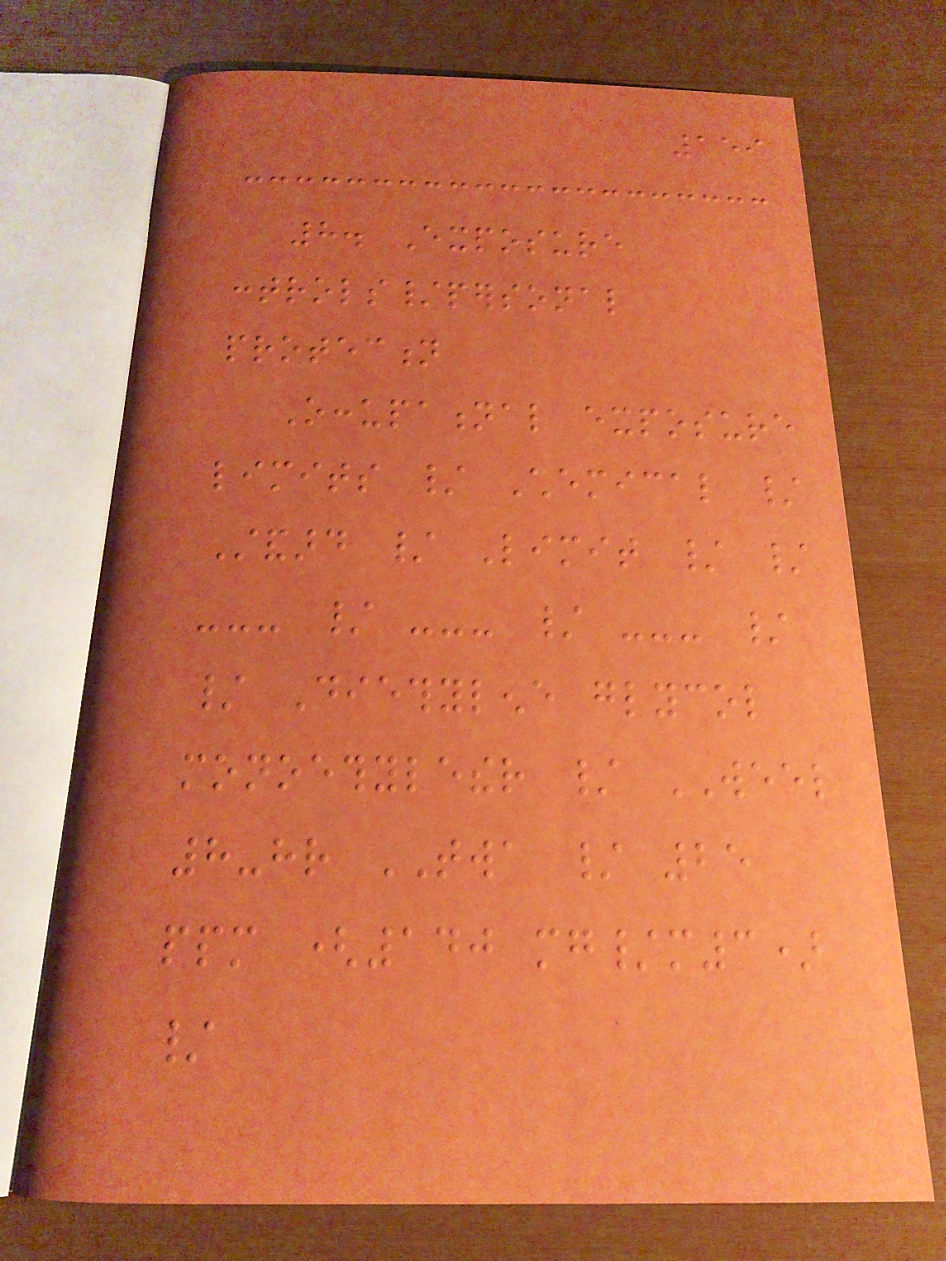159
8. Exposure
controls/personal
protection
Occupational exposure
limits / Chemical /
Standard / Limit / /
--- / --- / --- /
/ Diethylene glycol
monoethylether / WEEL
8-hr TWA / 25
ppm (140 mg/m3)
/
